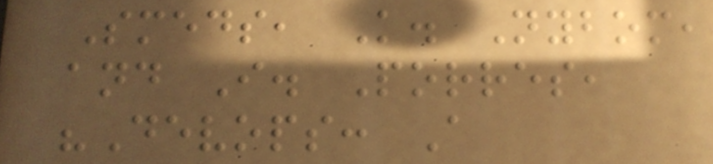Smeds, K. Nybom,
and I. Porres,
"Devops: A
